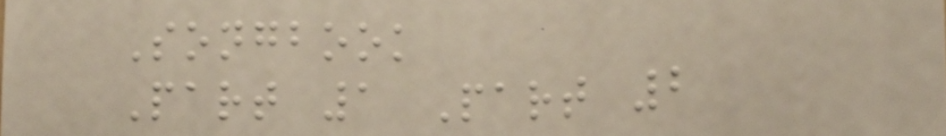Songbook
Part 1 Part 2
